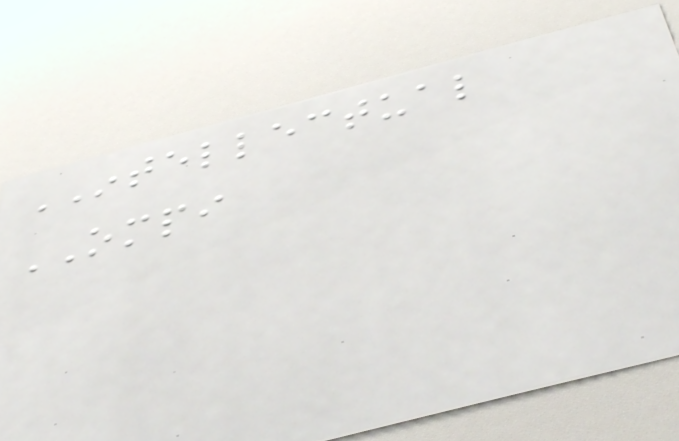INTELLECTUAL
OMPI
